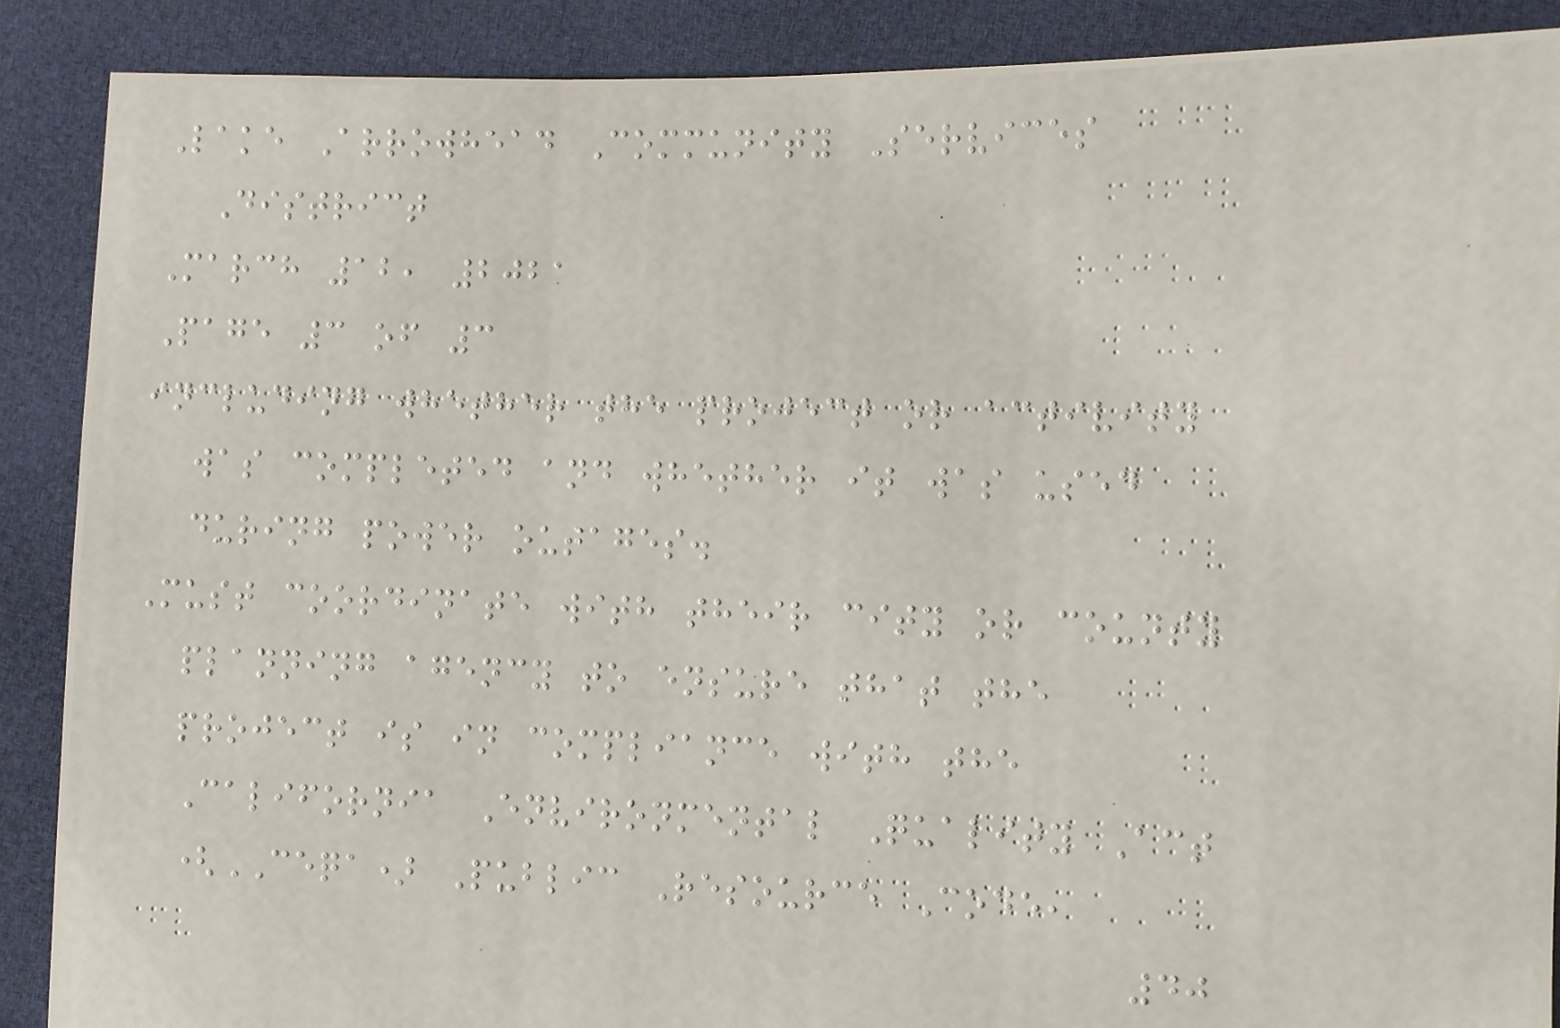Lake Arrowhead Community Services
District
March 12, 2021
Page 3 of 3
including whether the project or activity
was completed and whether it was used
during power outages.
Must coordinate with their city or county
planning agency to ensure that the
project is in compliance with the
California Environmental Quality Act
(CEQA) Public Resource Code,
40
